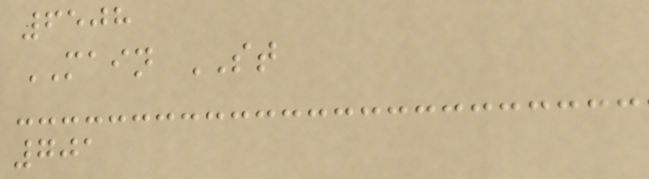6508
MAIN ST
701
